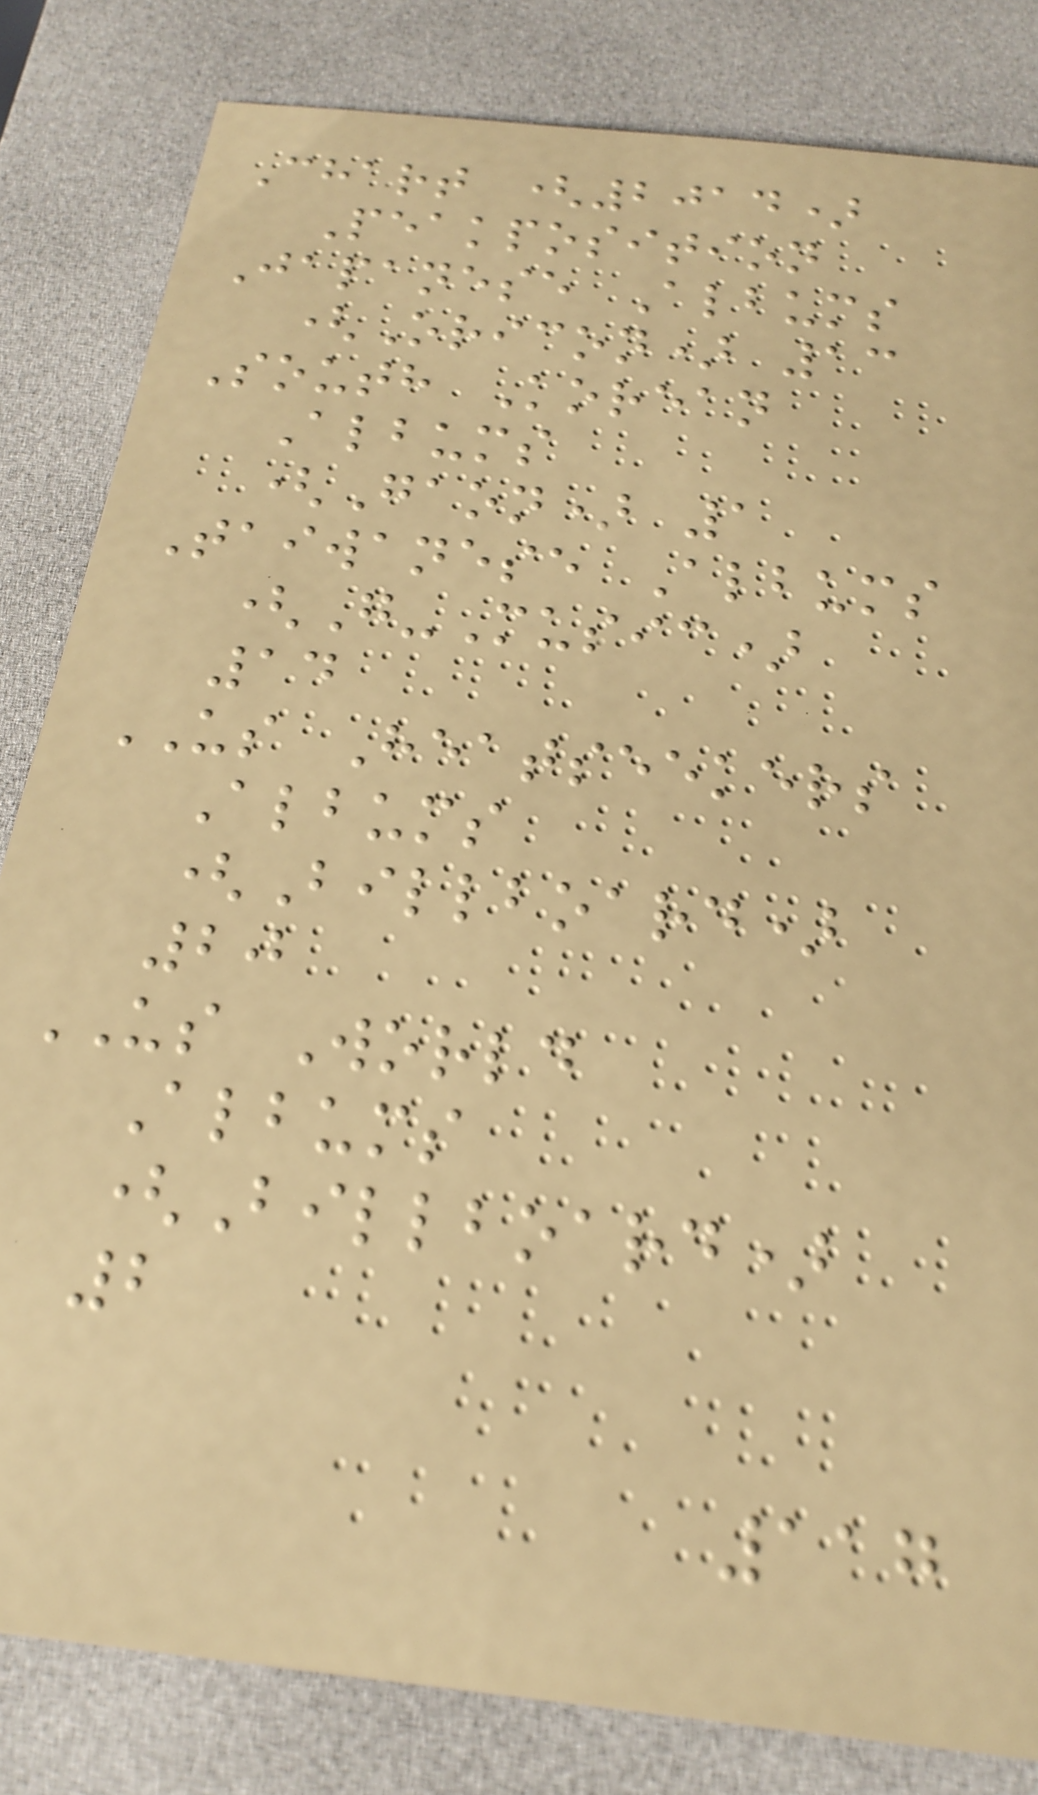Chart (2014)
Peakposition
Japanese Albums
(Oricon) 13
South Korean
Albums
(Gaon) 1
Taiwanese Albums
(G-Music)
14
US Heatseekers
Albums
(Billboard)
20
US World
Albums
(Billboard)
2
117
